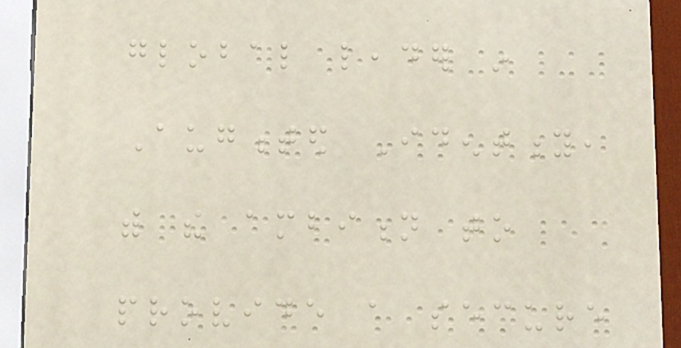global leader in
Augmented Identity,
with the ambition to
provide a secure
